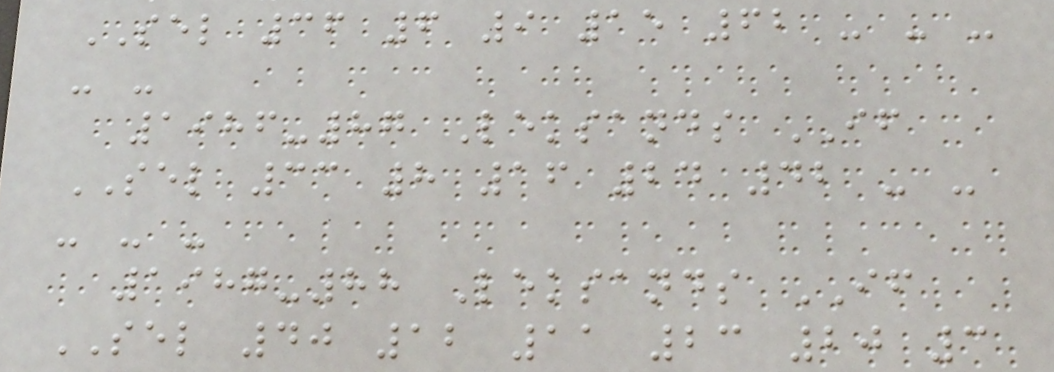SEL 36 6 9 15 62 - - -
- -
1986-87 Leksands IF
SEL 33 8 16 24 42 - -
- - -
1987-88 Leksands IF
SEL 40 12 11 23 20 3
